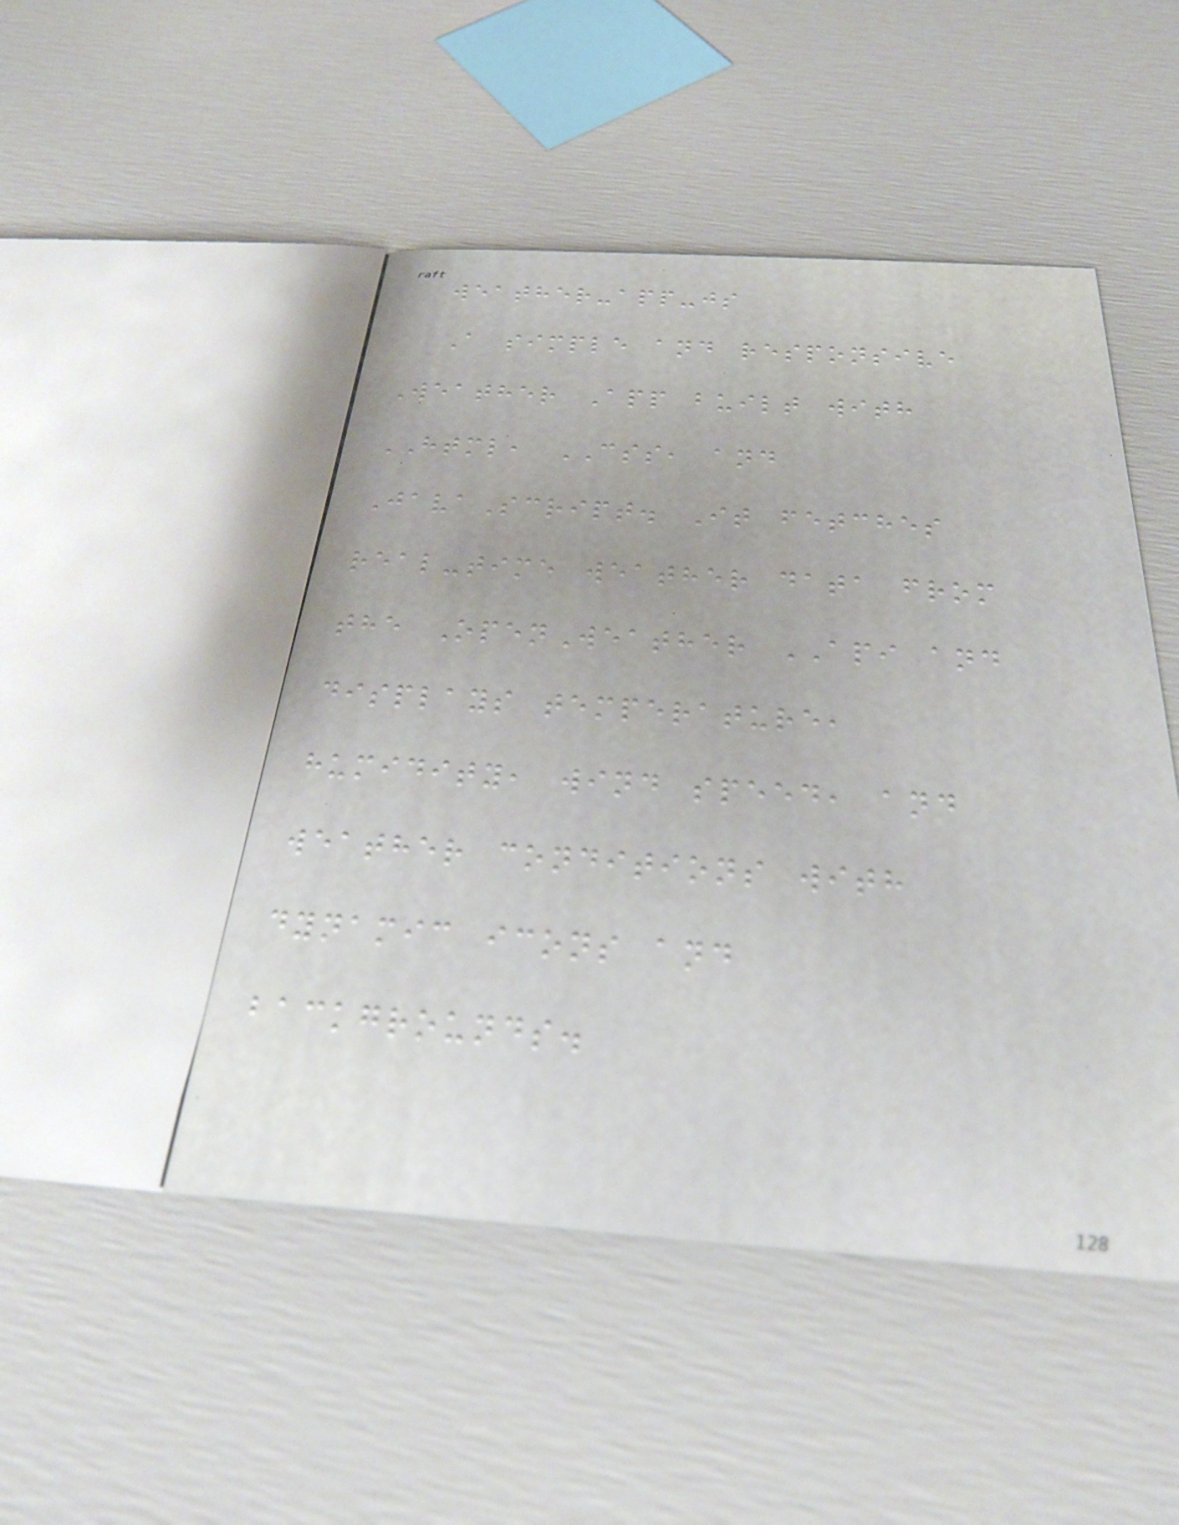weather-app-js
A simple and responsive
Weather App built with
HTML, CSS, and
JavaScript. It fetches
real-time weather data from
the OpenWeather API and
displays temperature,
humidity, wind speed, and
weather conditions with
dynamic icons and
backgrounds.
